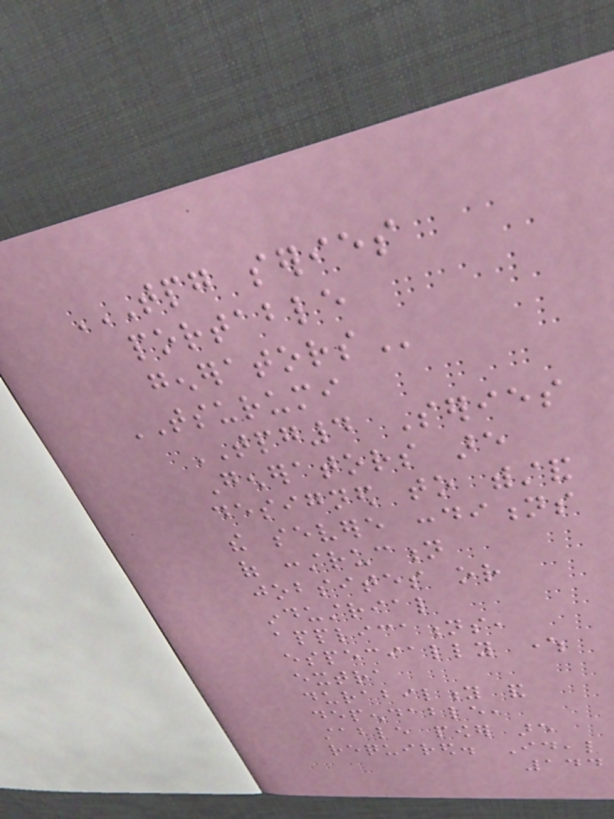TPG SERIES
PORTABLE
GENERATORS
TSURUMI
TPG4 Series
Generators are
designed to withstand
the severe conditions
of construction
jobsites or
industrial
applications,
especially where
extra
durability and
dependable,
stable power are
required. Ideal
144
